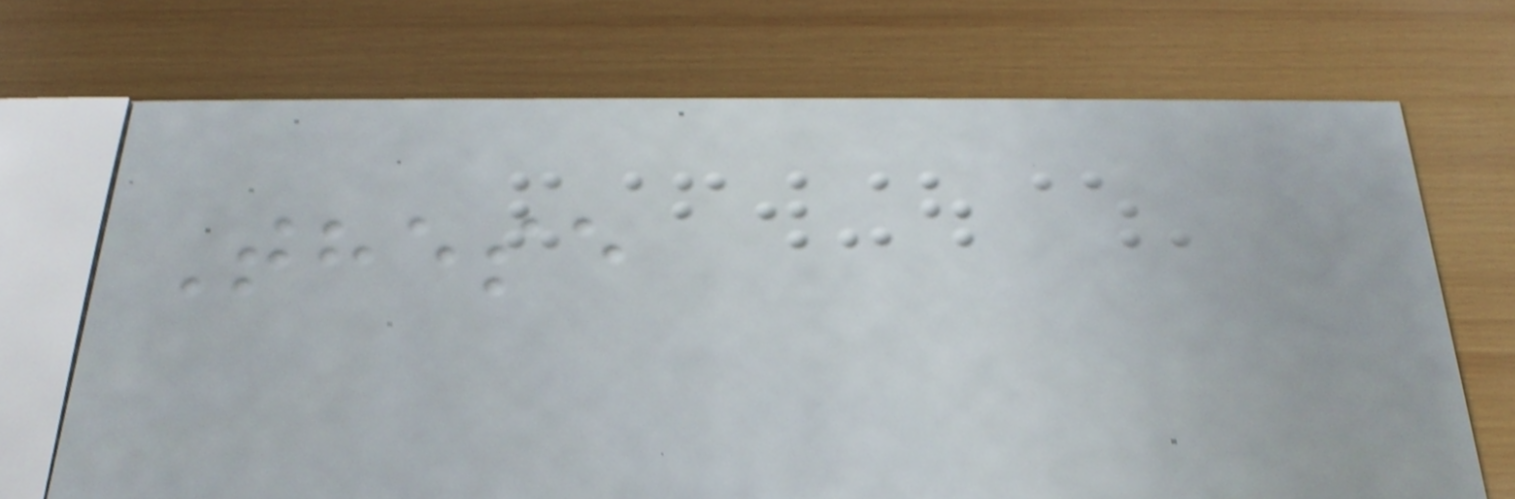These
